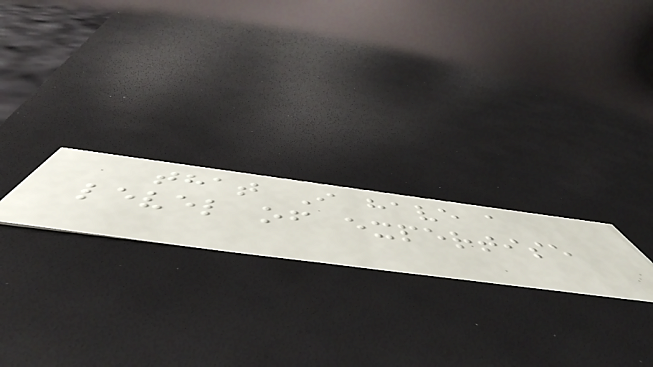that I have a
level of expertise
